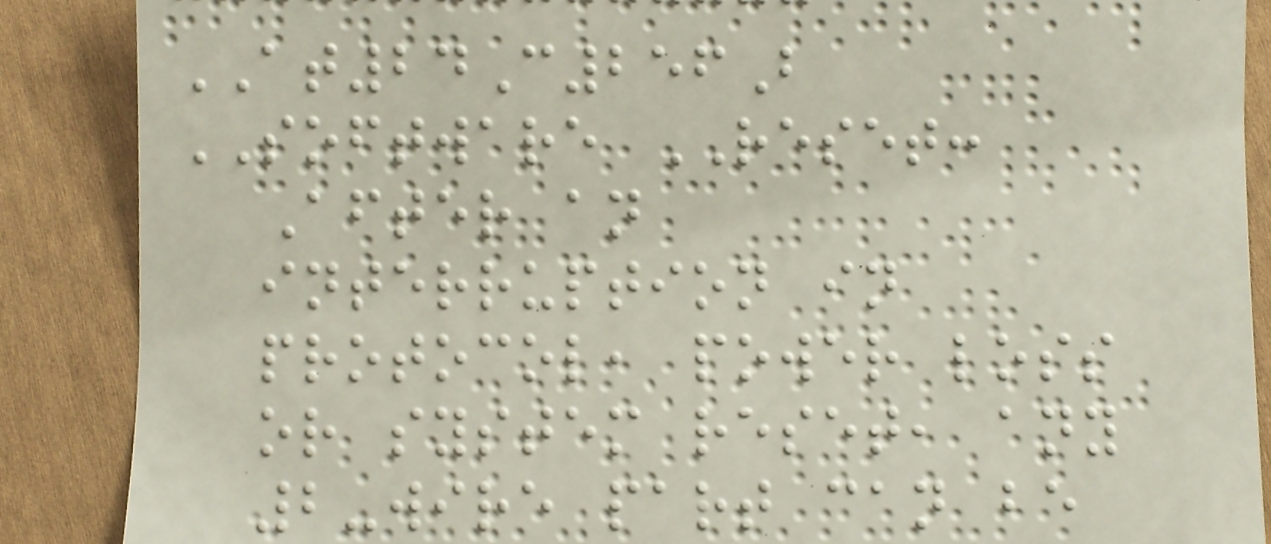AT24C256B
SOFTWARE RESET:
After an
interruption in
protocol, power loss
or system reset, any
2-wire part can be
